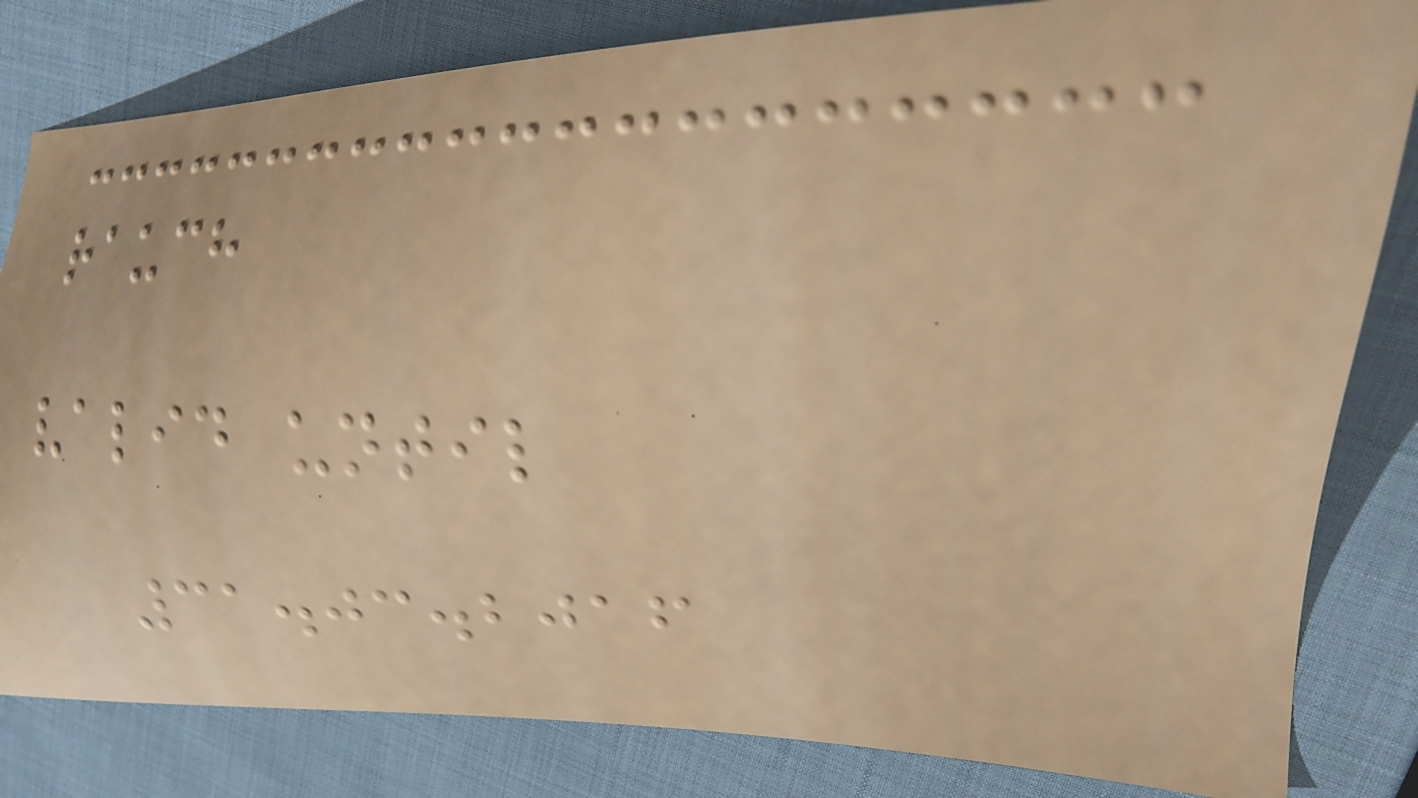rauch
valid until
31.03.2016
